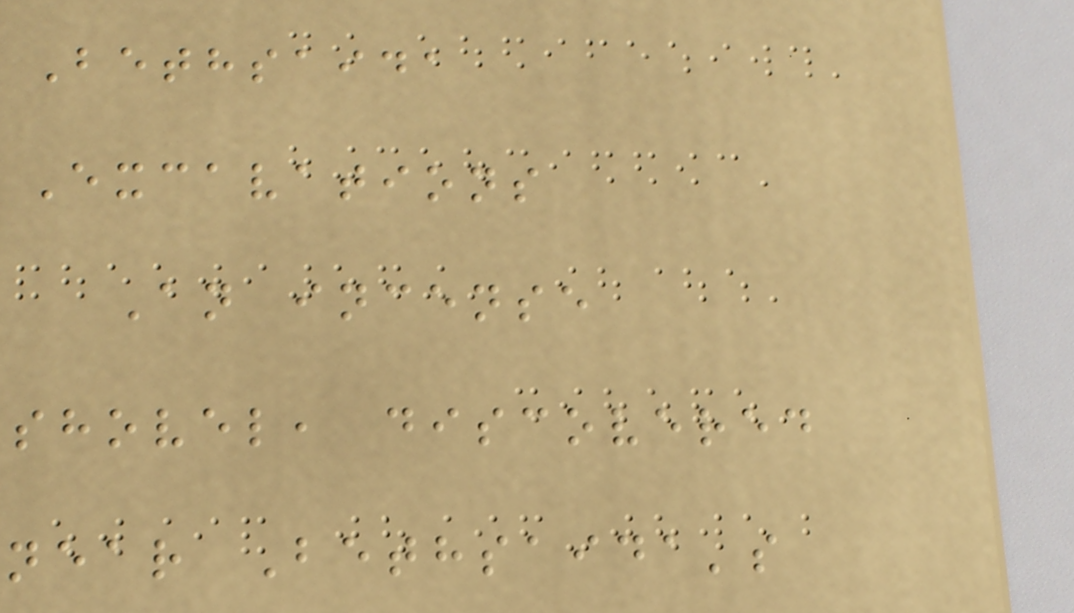Bethsaida
Excavations
An incense
shovel, discovered
near Bethsaida's
